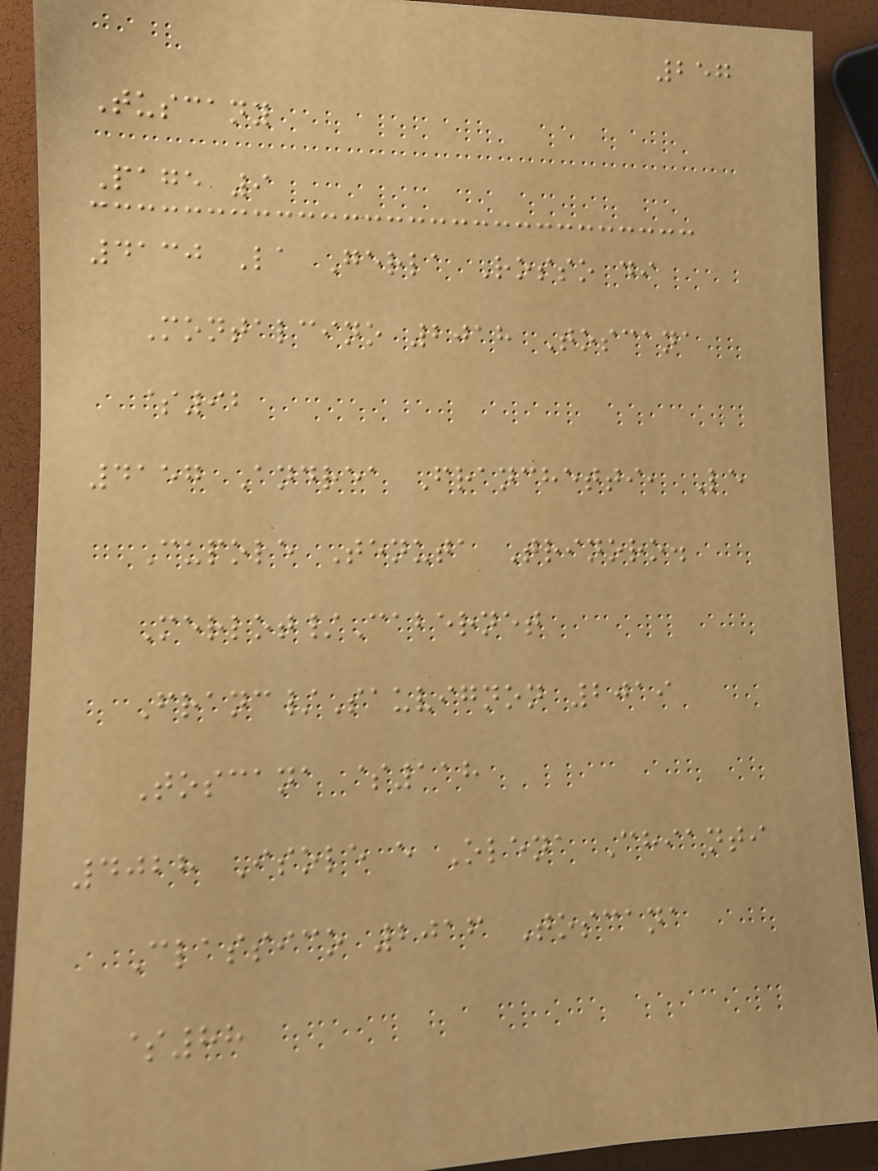257
Tuscany
Page 9
4130 La Gerla Rosso di
Montalcino 2018 Toscana
$92
4157 Andrea Franchetti, Le
Cupole Tenuta Trinoro.
Merlot/Cabernet
Franc/Sauvignon 2019
Toscana $118
4028 Isole e Olena Chianti
Classico 2016 Toscana
$88
